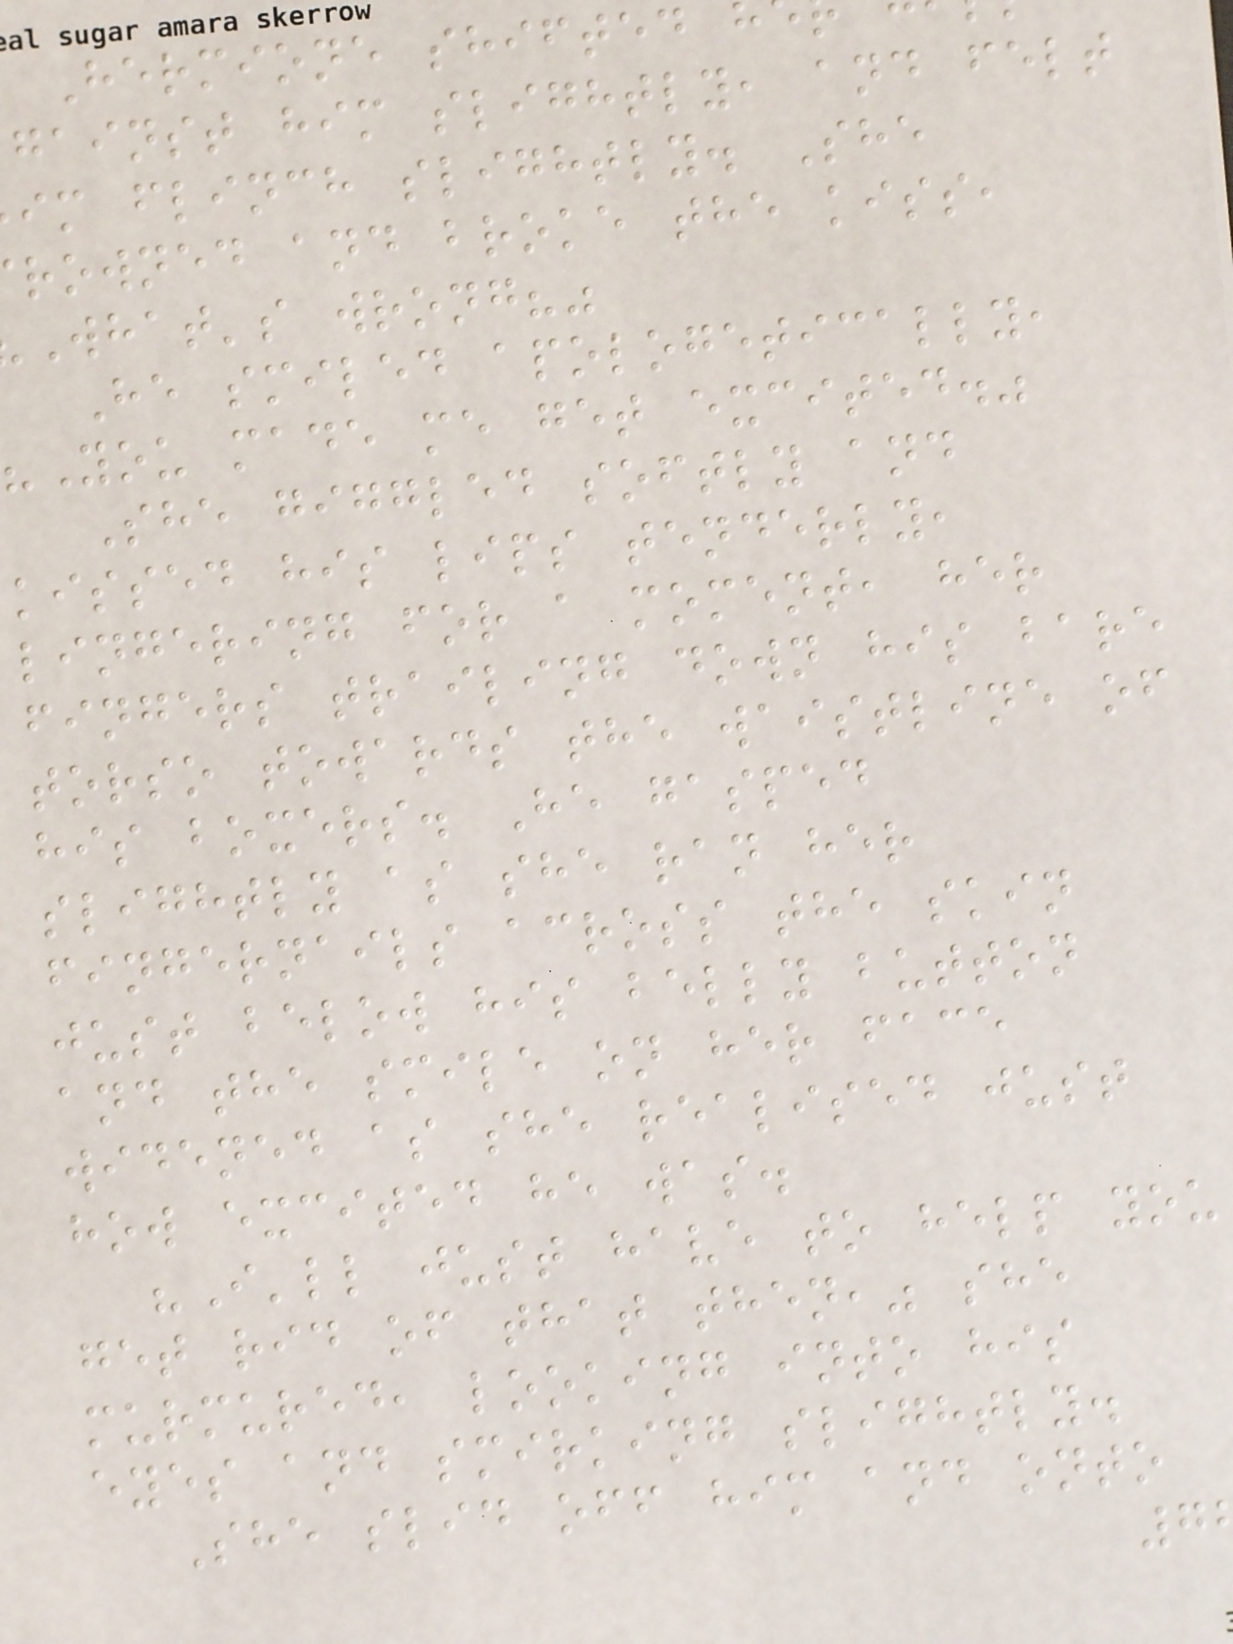Hermione shifted
gainst him slightly, and felt
im flinch slightly. She
rowned and broke the kiss,
What's wrong?"
He smiled apologetically,
"You made me get excited."
She giggled softly and
kissed his lips tenderly,
lingering for a moment, her
fingers trailing down his bare
torso towards the waistline of
his boxers. He gasped
slightly as she ran her
fingernails across the skin
just below his belly button
and the smile on her face
widened as she realised just
how excited he was.
"I'll just have to help you
get rid of that then," she
murmured, looking into his
eyes and smirking slightly.
She slid off him and onto
